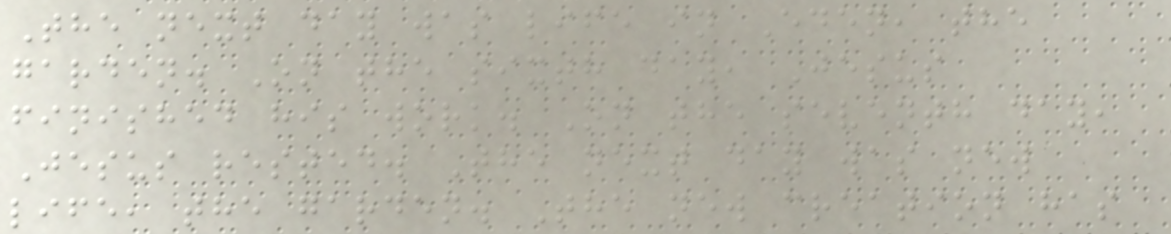The next day was life in Eden, the
garden. On the sixth day, Jesus
finished his work. On the seventh day,
Jesus rested. The next day was new
life, the garden. The new creation has
